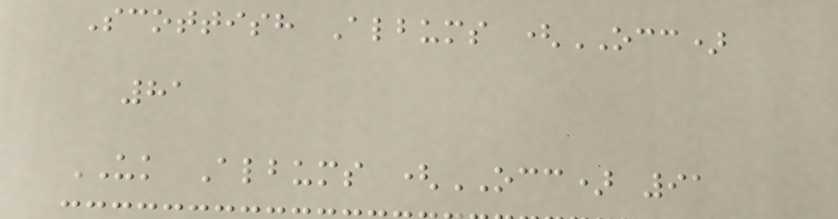Scottish Albums (OCC)
81
UK Albums (OCC) 91
